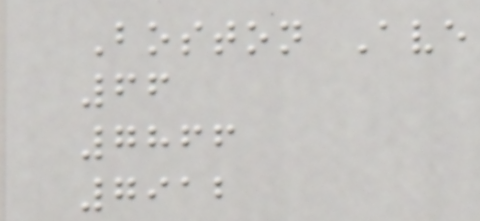Boston Ave
66
7866
7912
